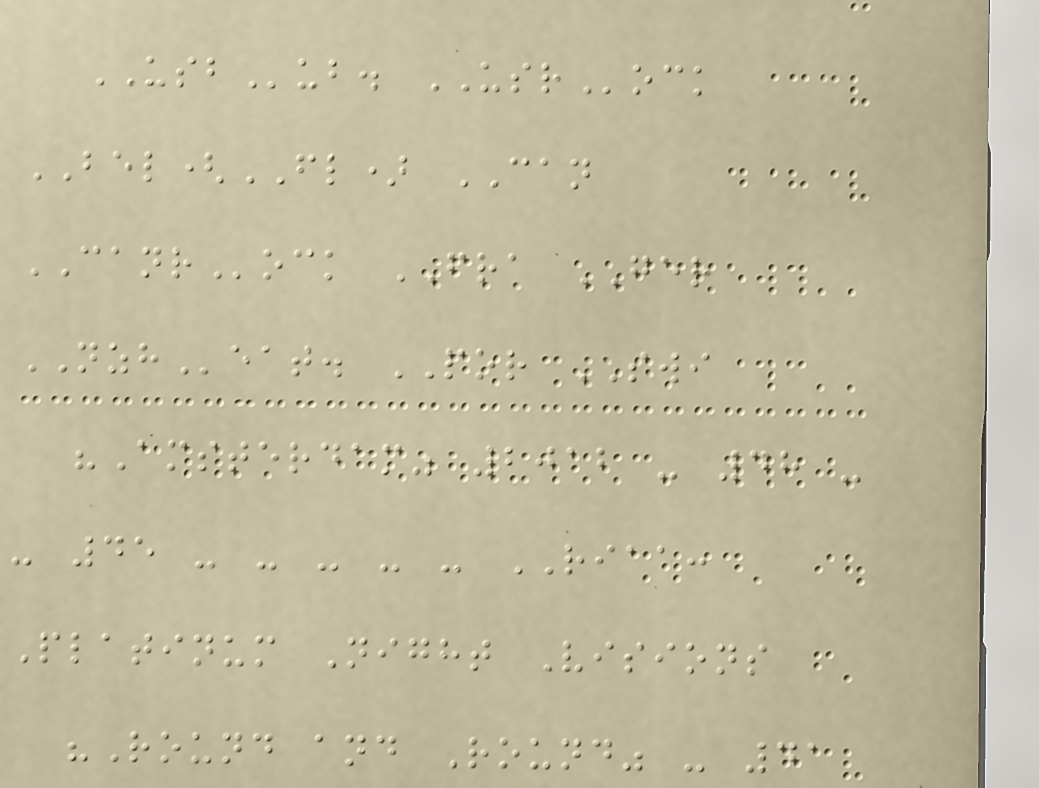USBub. USRock
BEL(FL) CAN
CANRock FRA GER
NZHeat. POR SWI
"Amsterdam" 2012 - 48 -
- 45 - - - - - RIAA:
Platinum Night Visions
"Round and Round" - 41
